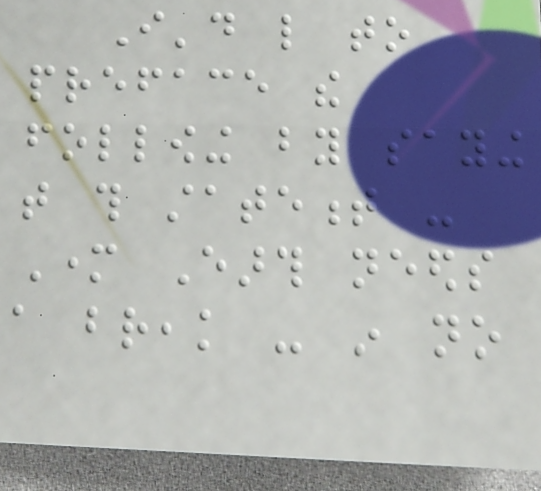I'd like to
preface the
following by saying
that this statement -
Mother Earth needs
a break - in no
